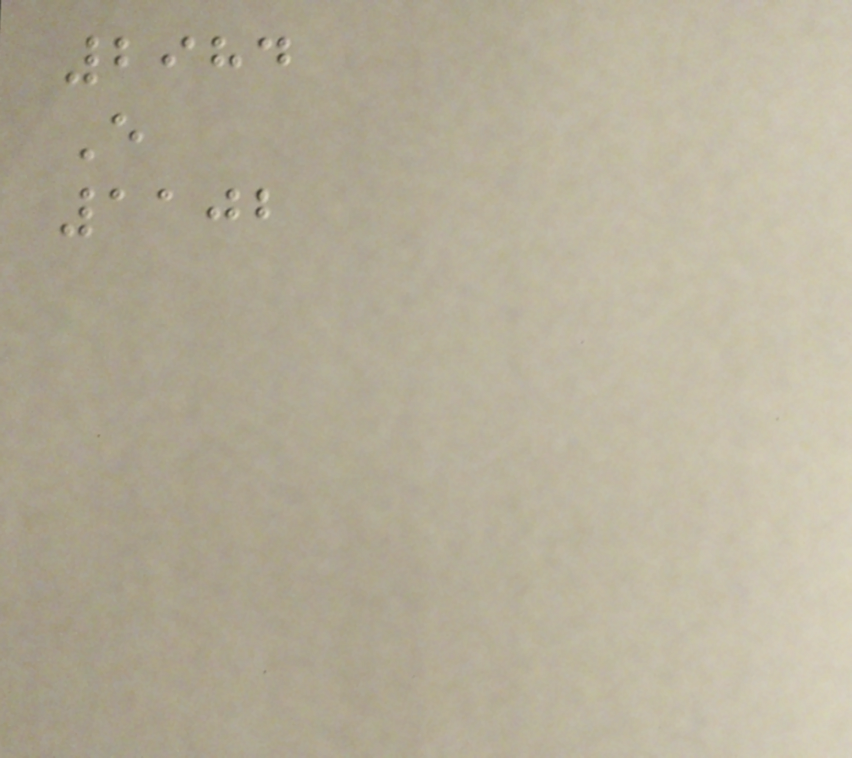2984
E
1102
